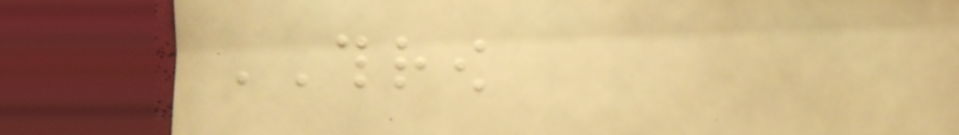THROW
